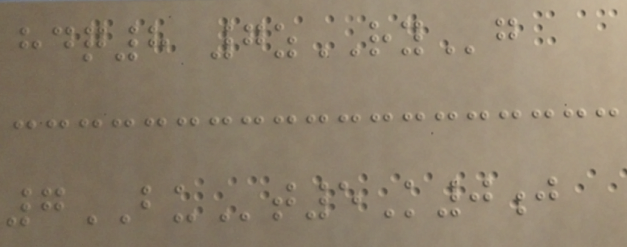hdq8 7zRYg
7BUt5K0j
